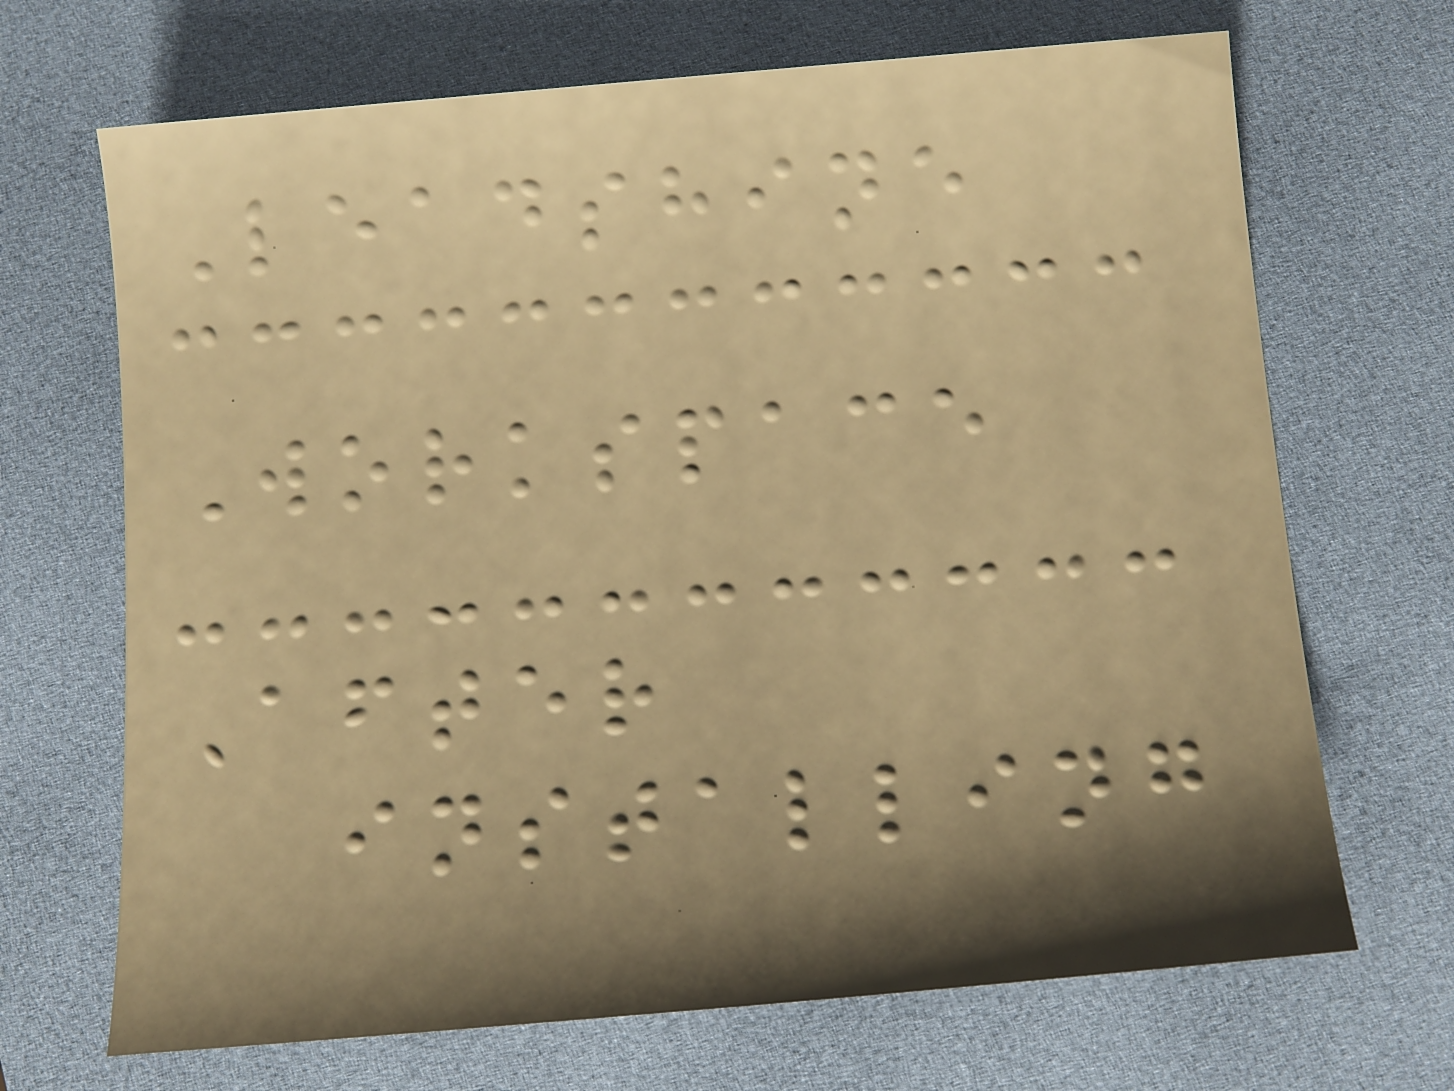Leadshine
Workspace
After
installing
